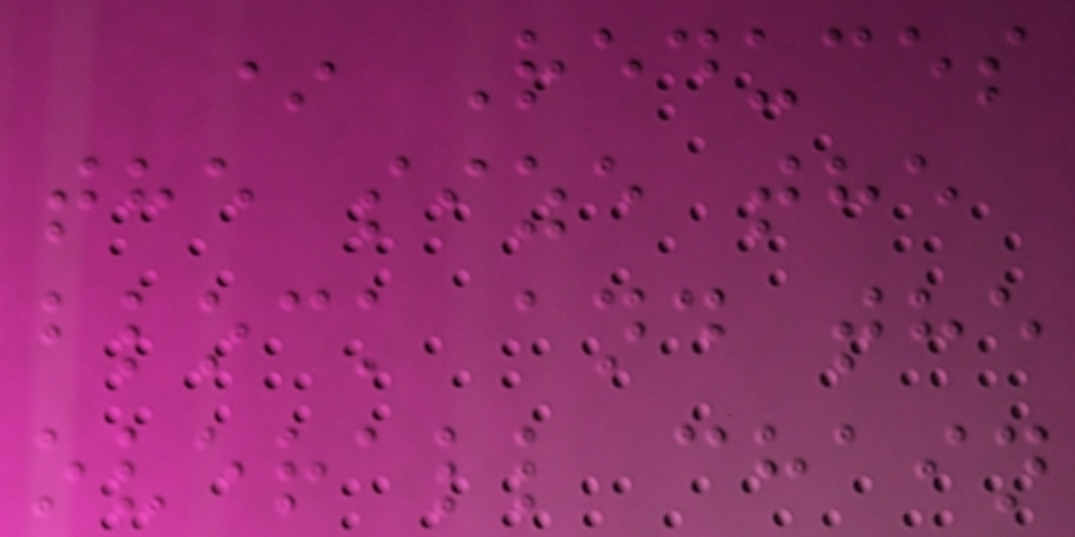* Reduces
the size the
block and the
overall chain
